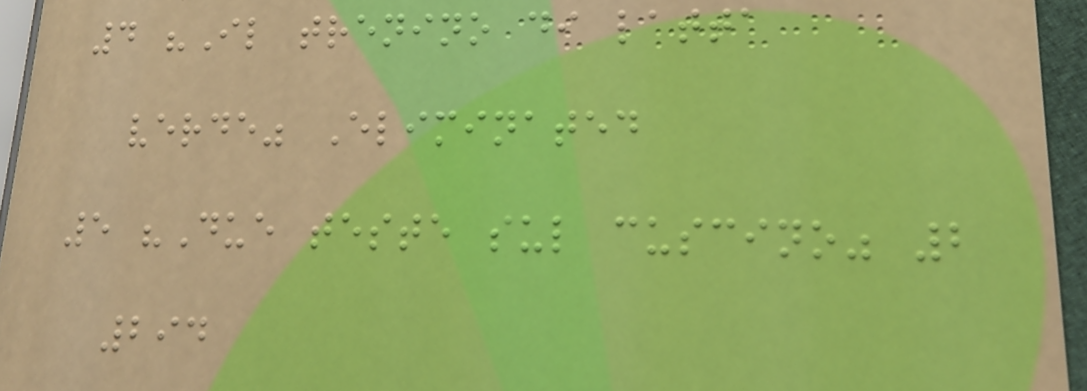4 "Il trenino di latta
verde" Eliminated
5 "Due teste sul cuscino" 2
294
